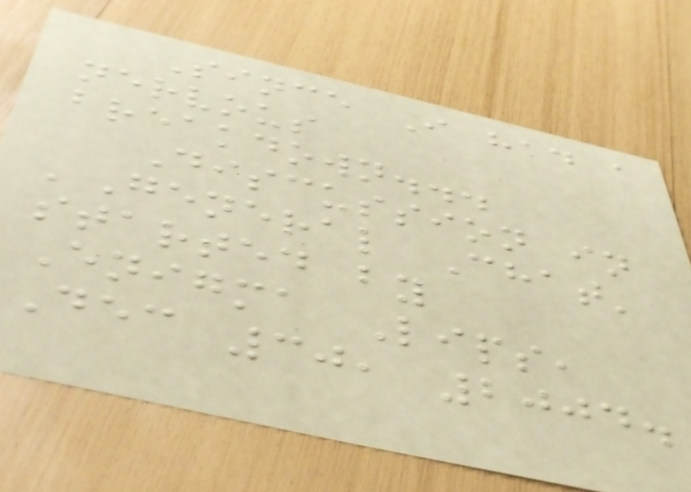Since I had a
nervous
breakdown...
Discussion in
'General Chat'
started by
Enigma Lips,
Dec 30, 2004.
